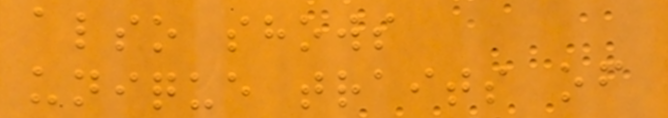also shows
unique traits of
